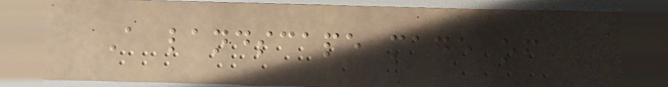A landscape made of
